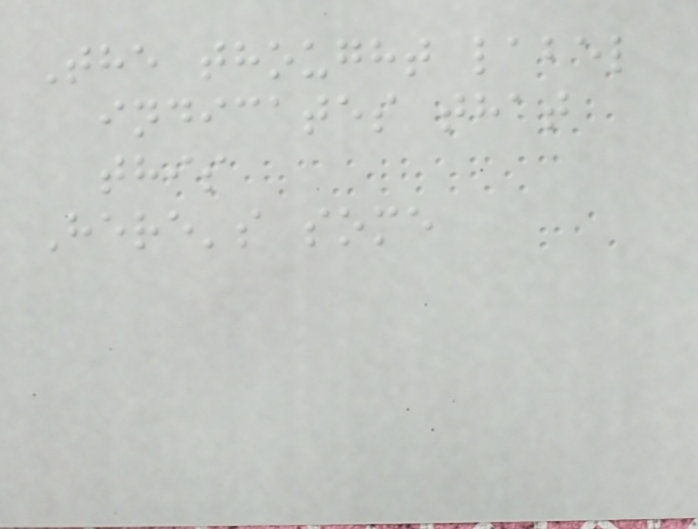The thought label
indicates that
this
Here's some
